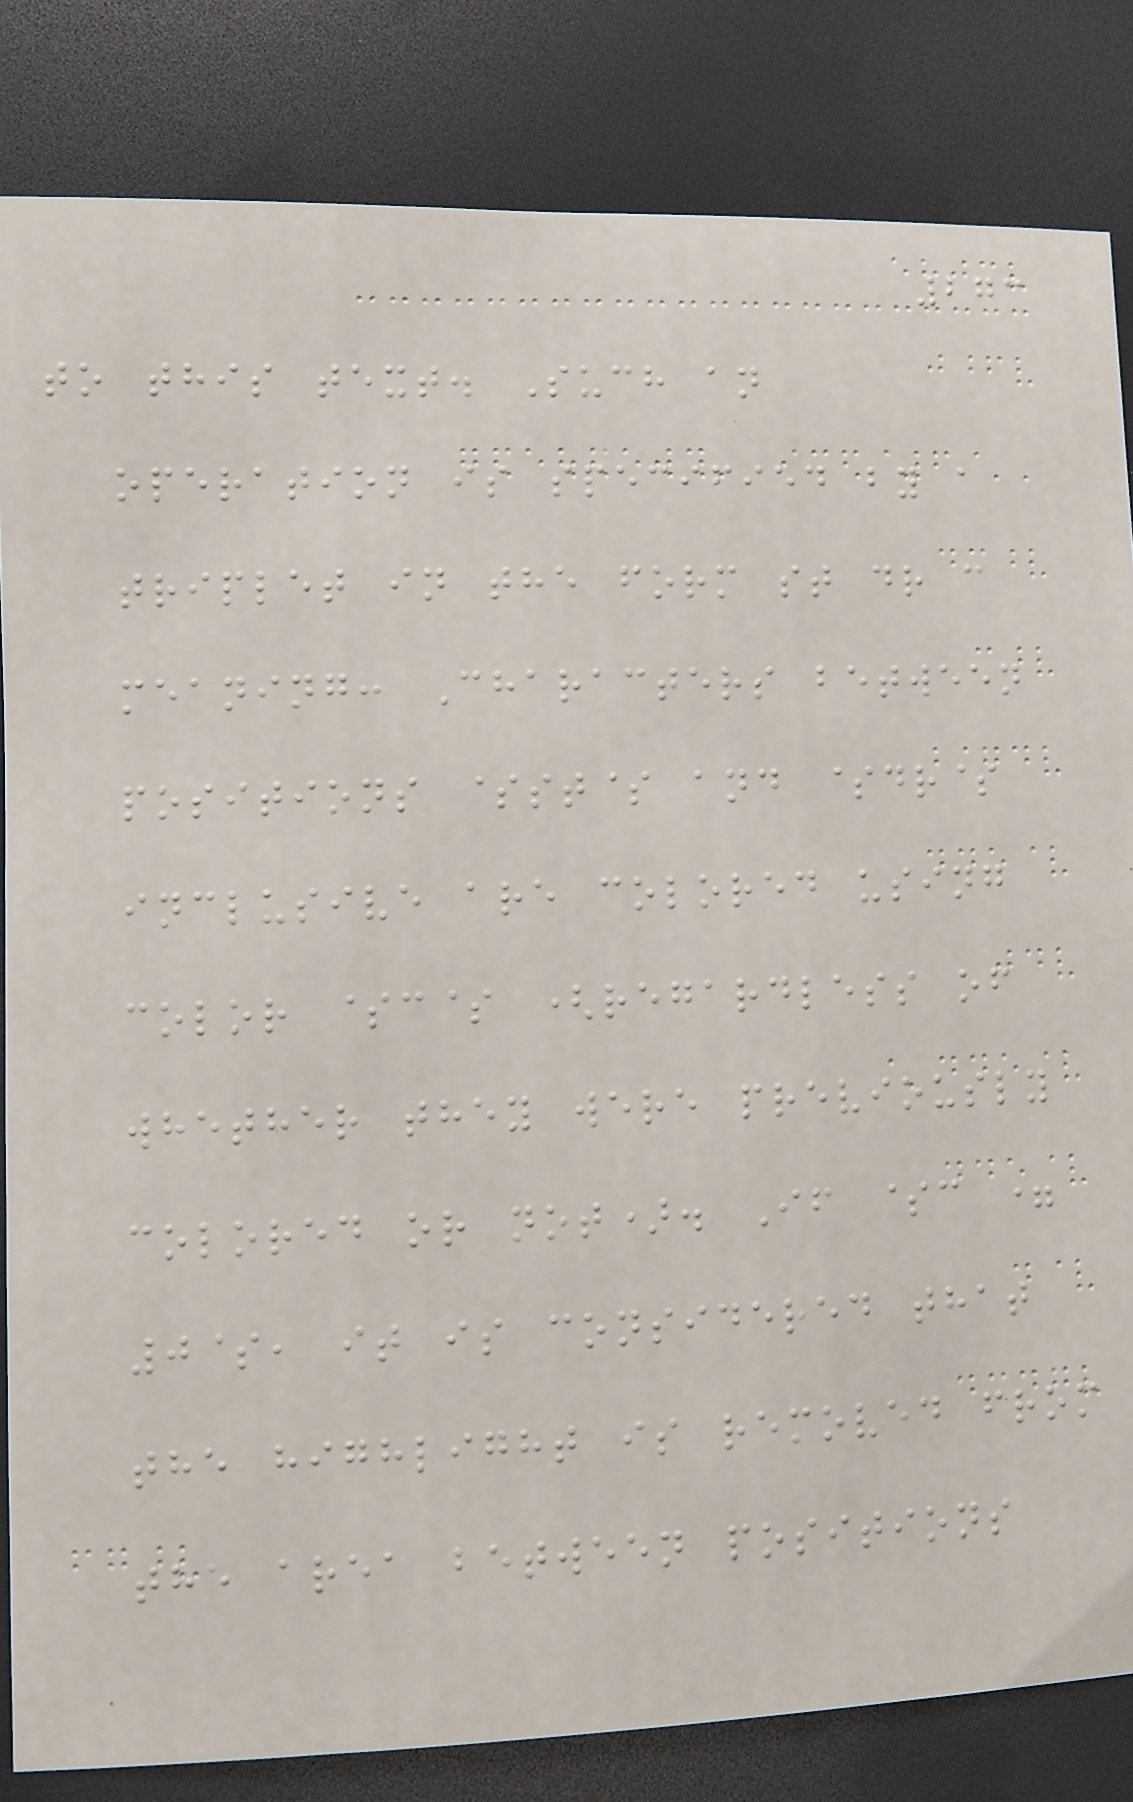273
to this text. Such an
operation is specified by a
triplet in the form st dr c
meaning: Characters between
positions $st$ and $dr$
inclusive are colored using
color $c$ (regardless of
whether they were previously
colored or not). If $c =
0$, it is considered that
the highlight is removed from
the area between positions
